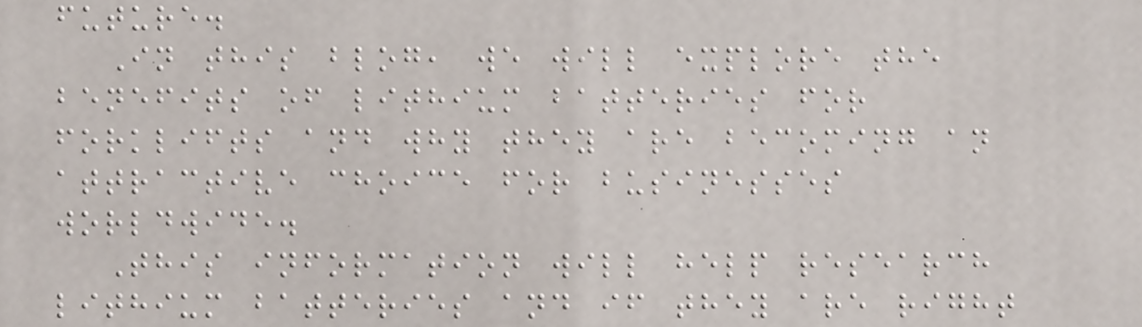future.
In this blog, we will explore the
benefits of lithium batteries for
forklifts and why they are becoming an
attractive choice for businesses
worldwide.
This information will help research
lithium batteries and if they are right
